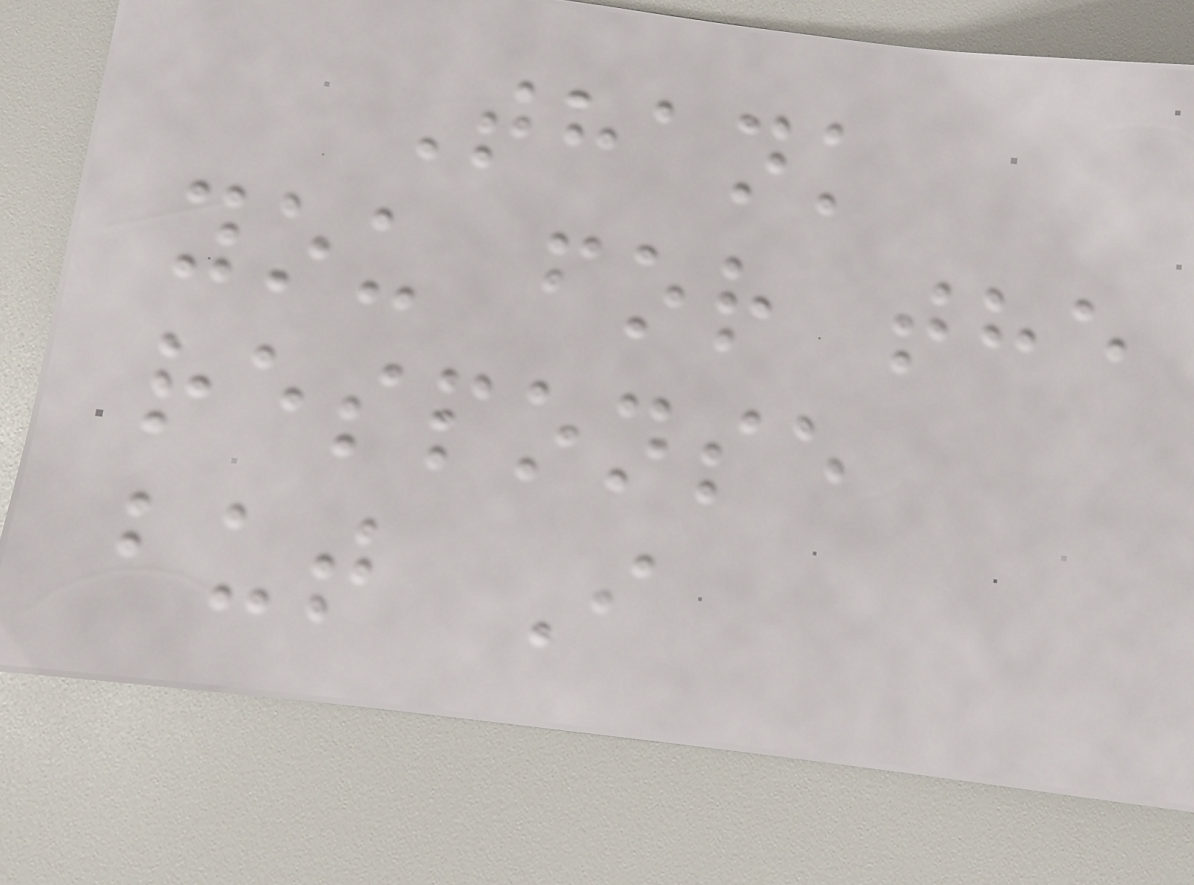Thank
you for the
response
but I
